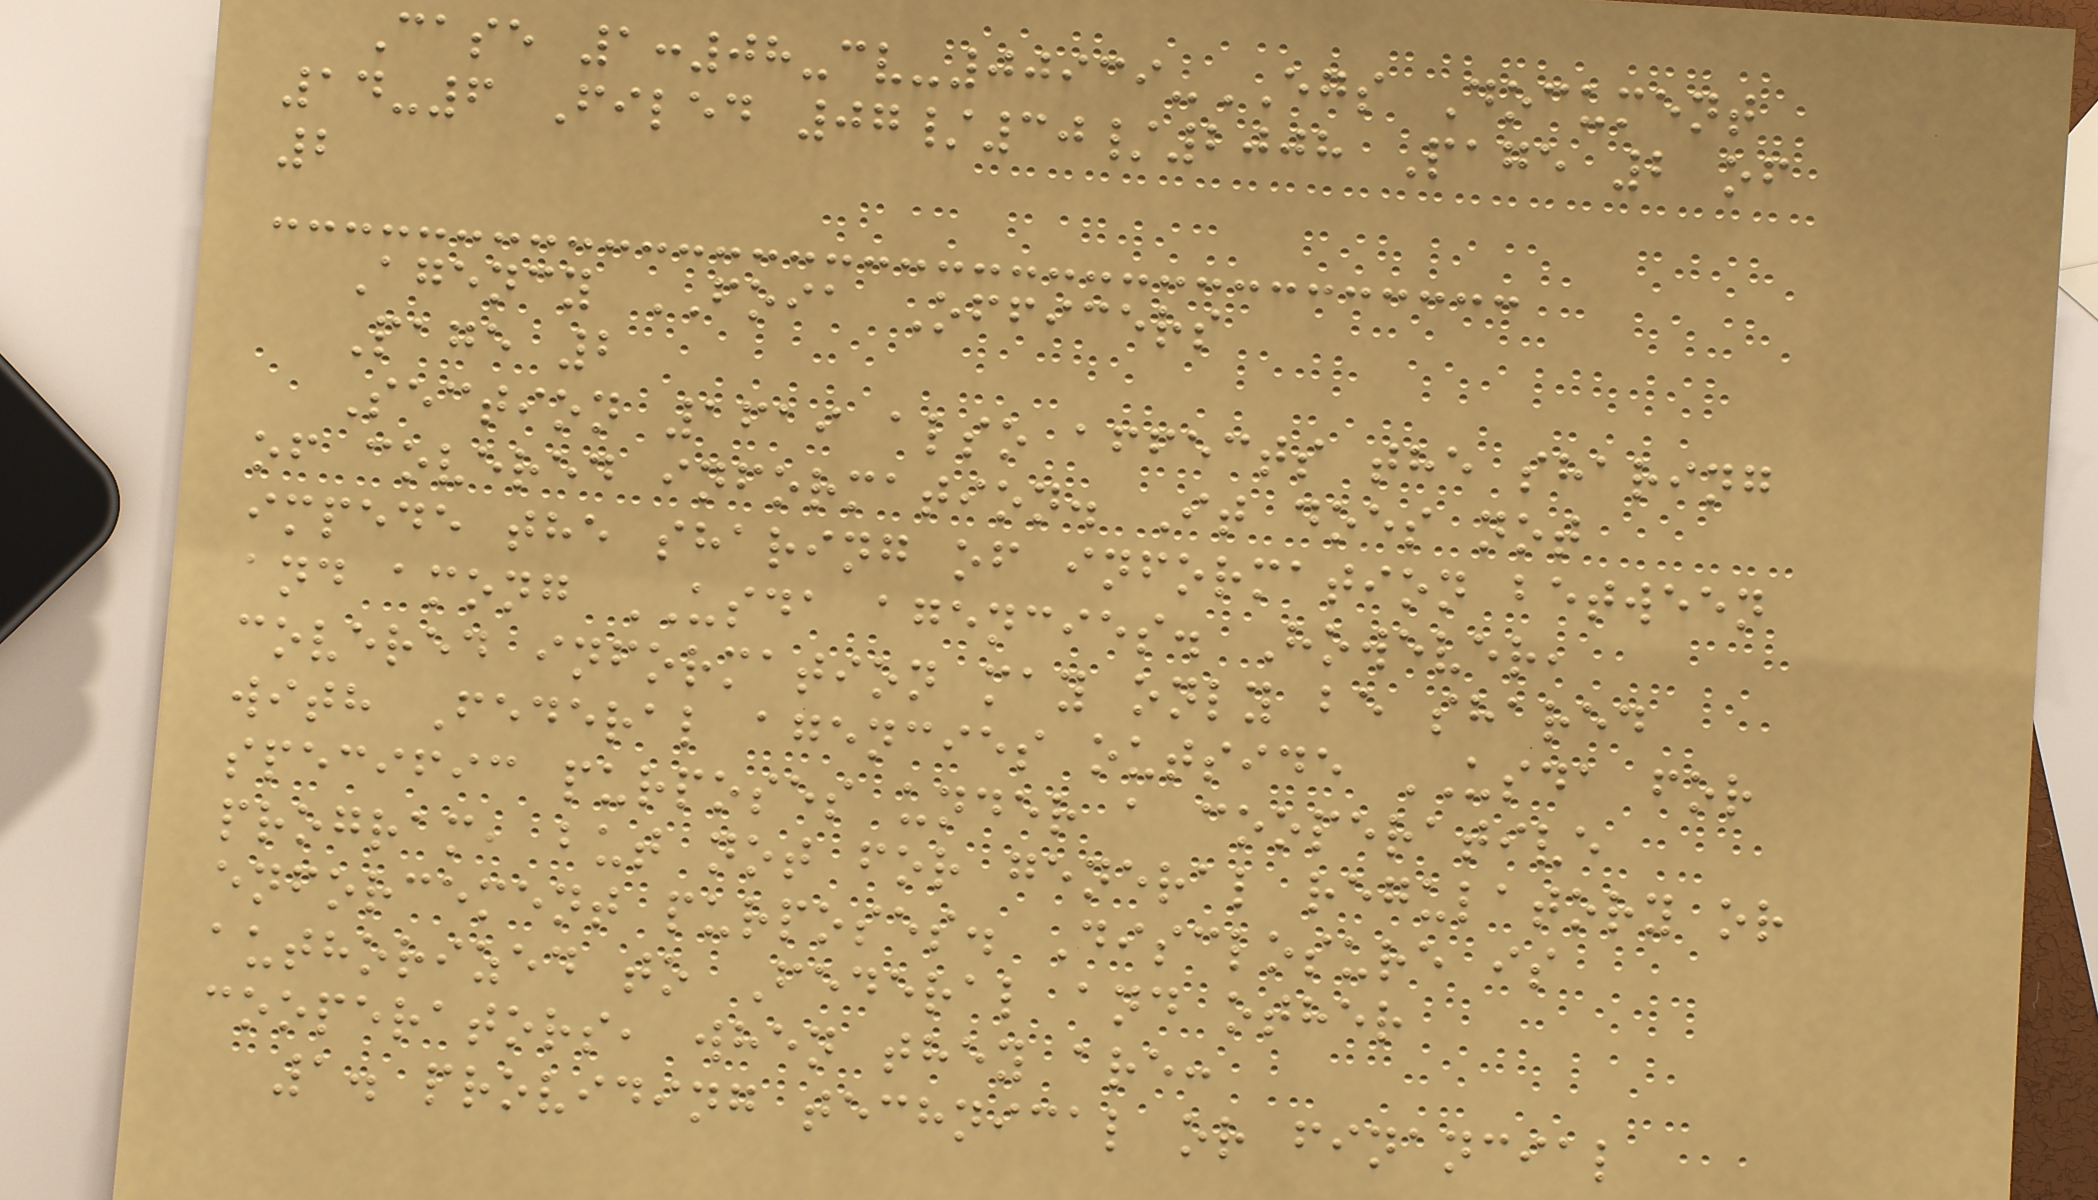Case 1:08-cv-00939-EGS Document
14-6 Filed 07/30/2008 Page 2 of
2
Agency FOIA Officers
Page 2
Section 1619 also affects the sharing
of covered information. It does not
impede the sharing of information between
and among USDA agencies. However,
covered information may only be shared
with Federal agencies outside USDA for
specific purposes under a cooperative
program, but not for general regulatory or
enforcement purposes. Disclosure is
authorized to Federal and other
cooperators, when they are:
1. providing technical or financial
